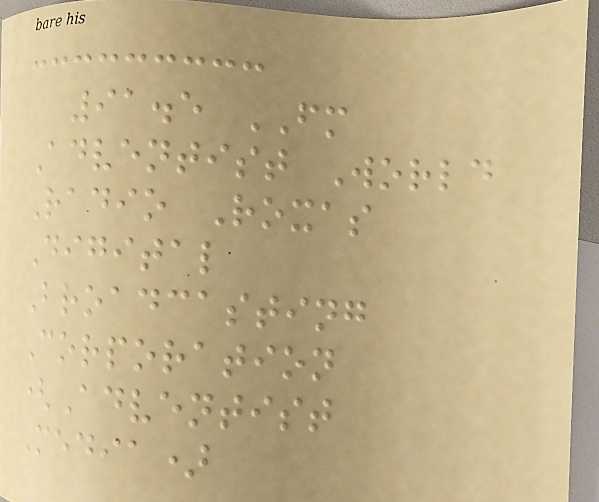91.5 FM
Adventist World
Radio Roxas
Digital
Broadcasting
Corporation
(Adventist
Media)
